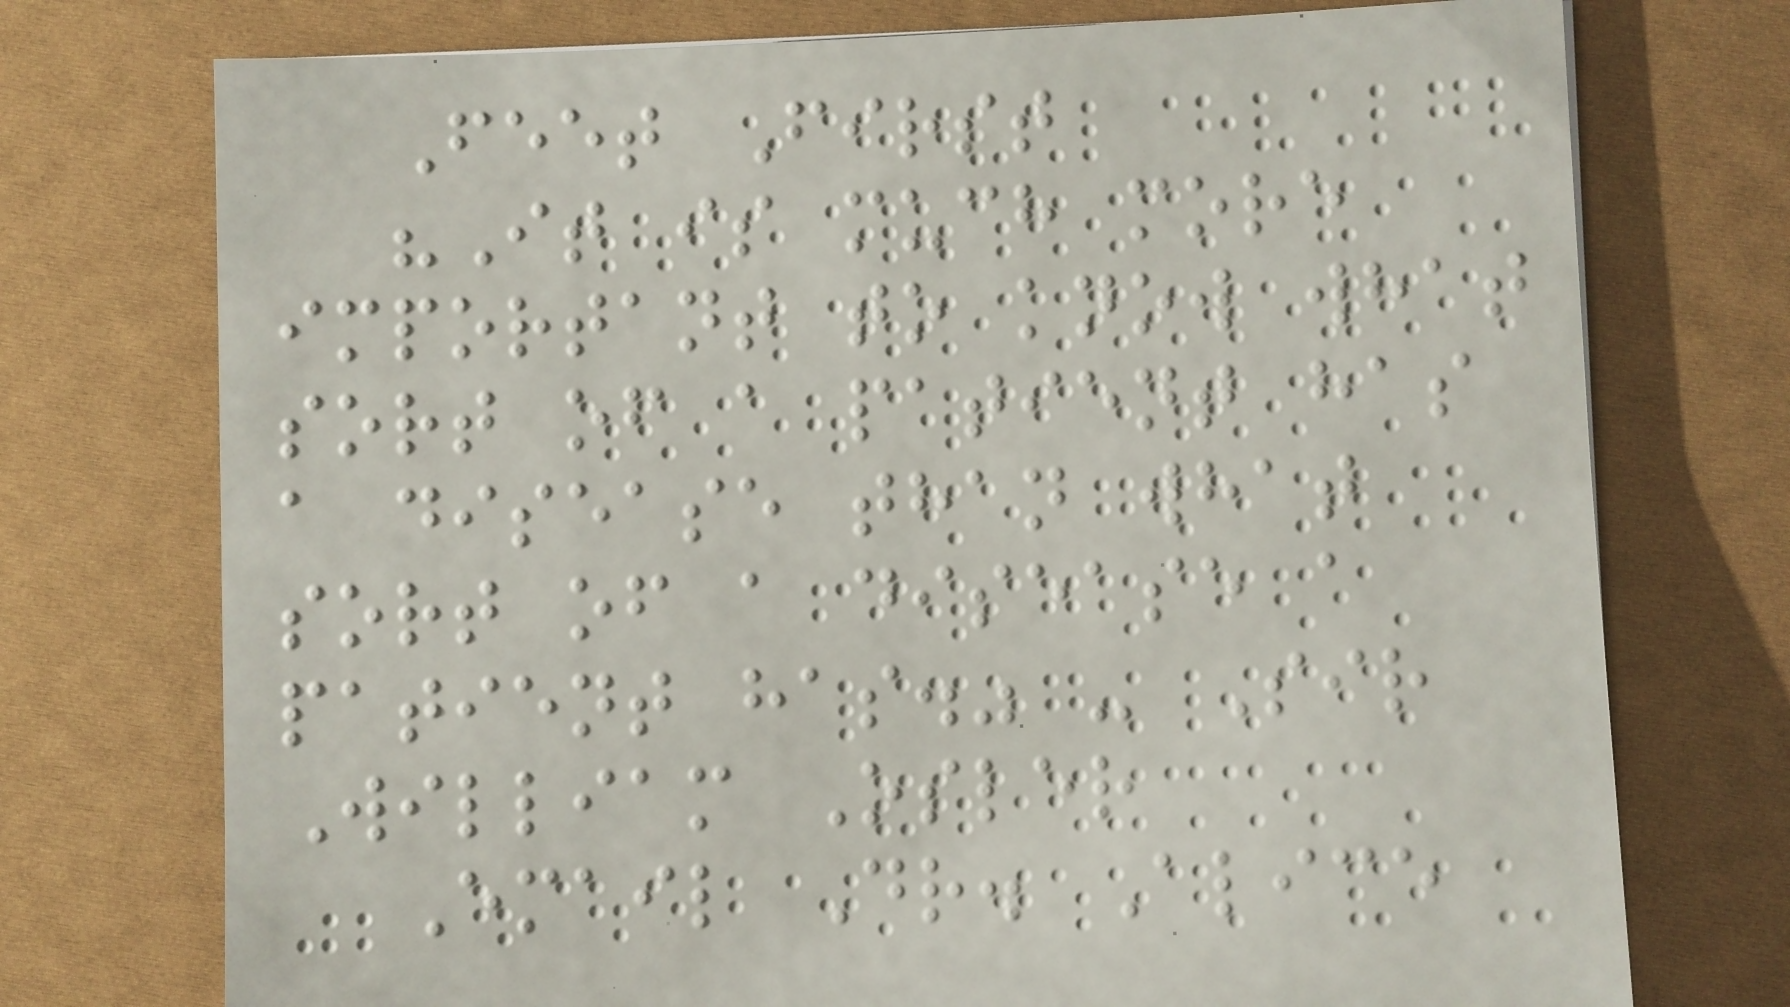Feet First
"It is much more
important to know what
sort of a patient has
a disease than what
sort of a disease a
patient has." - Sir
William Osler
Email Dr. Alice
